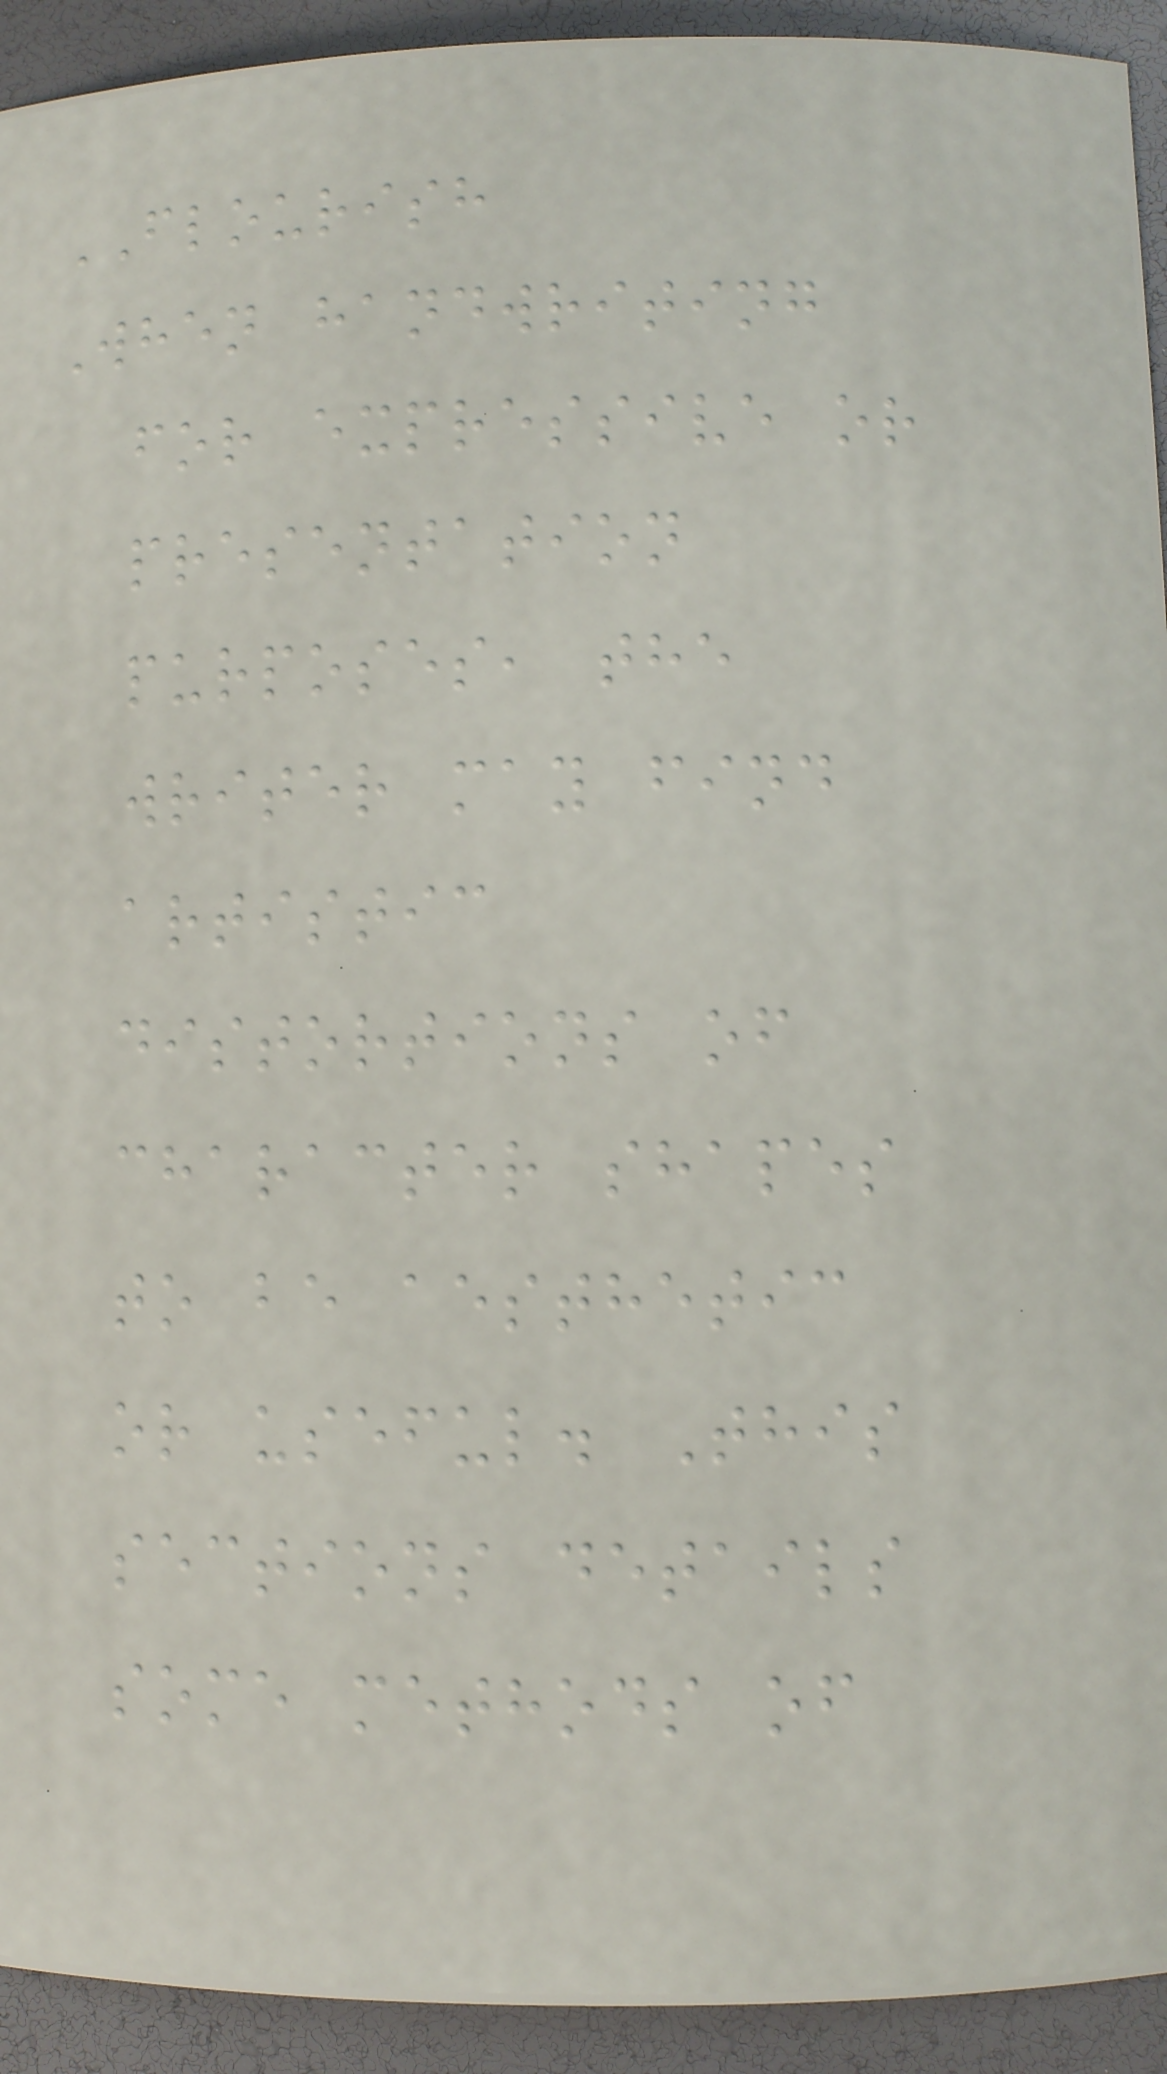FLOURISH
When handwriting
for expressive or
presentation
purposes, the
writer may find
artistic
distortions of
character shapes
to be aesthetic
or useful. This
sections details
some methods of
